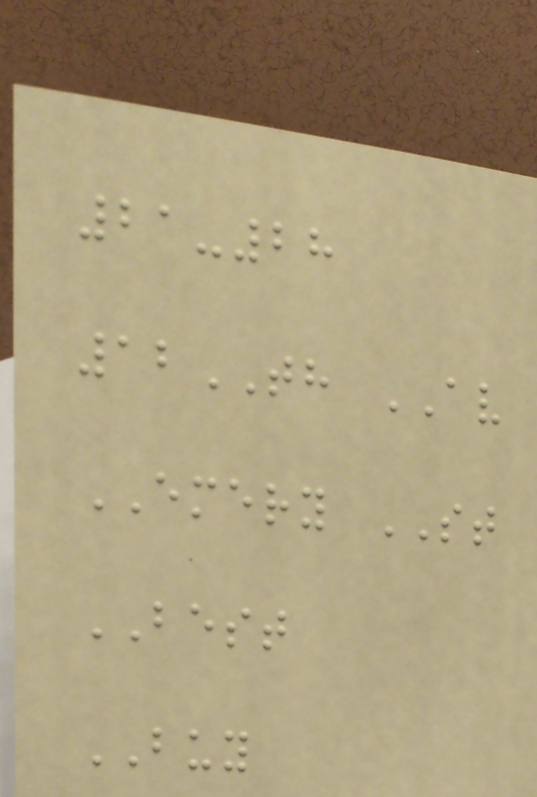21-28
12TH AV
EMERY ST
BEST
BUY
